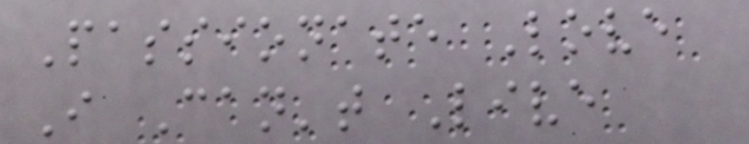Passionate Love
I Can't Live
